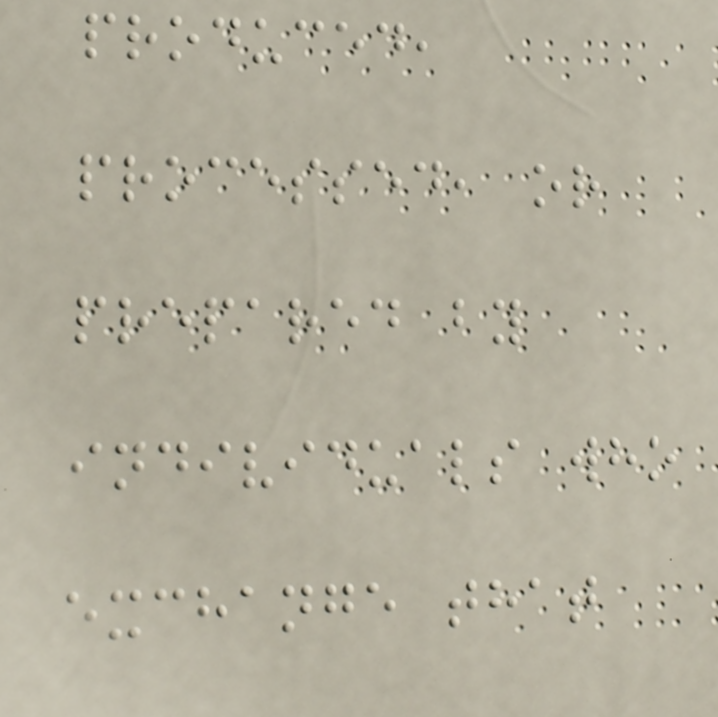produced,
processed, or
prepared by
individuals who
exchange that
